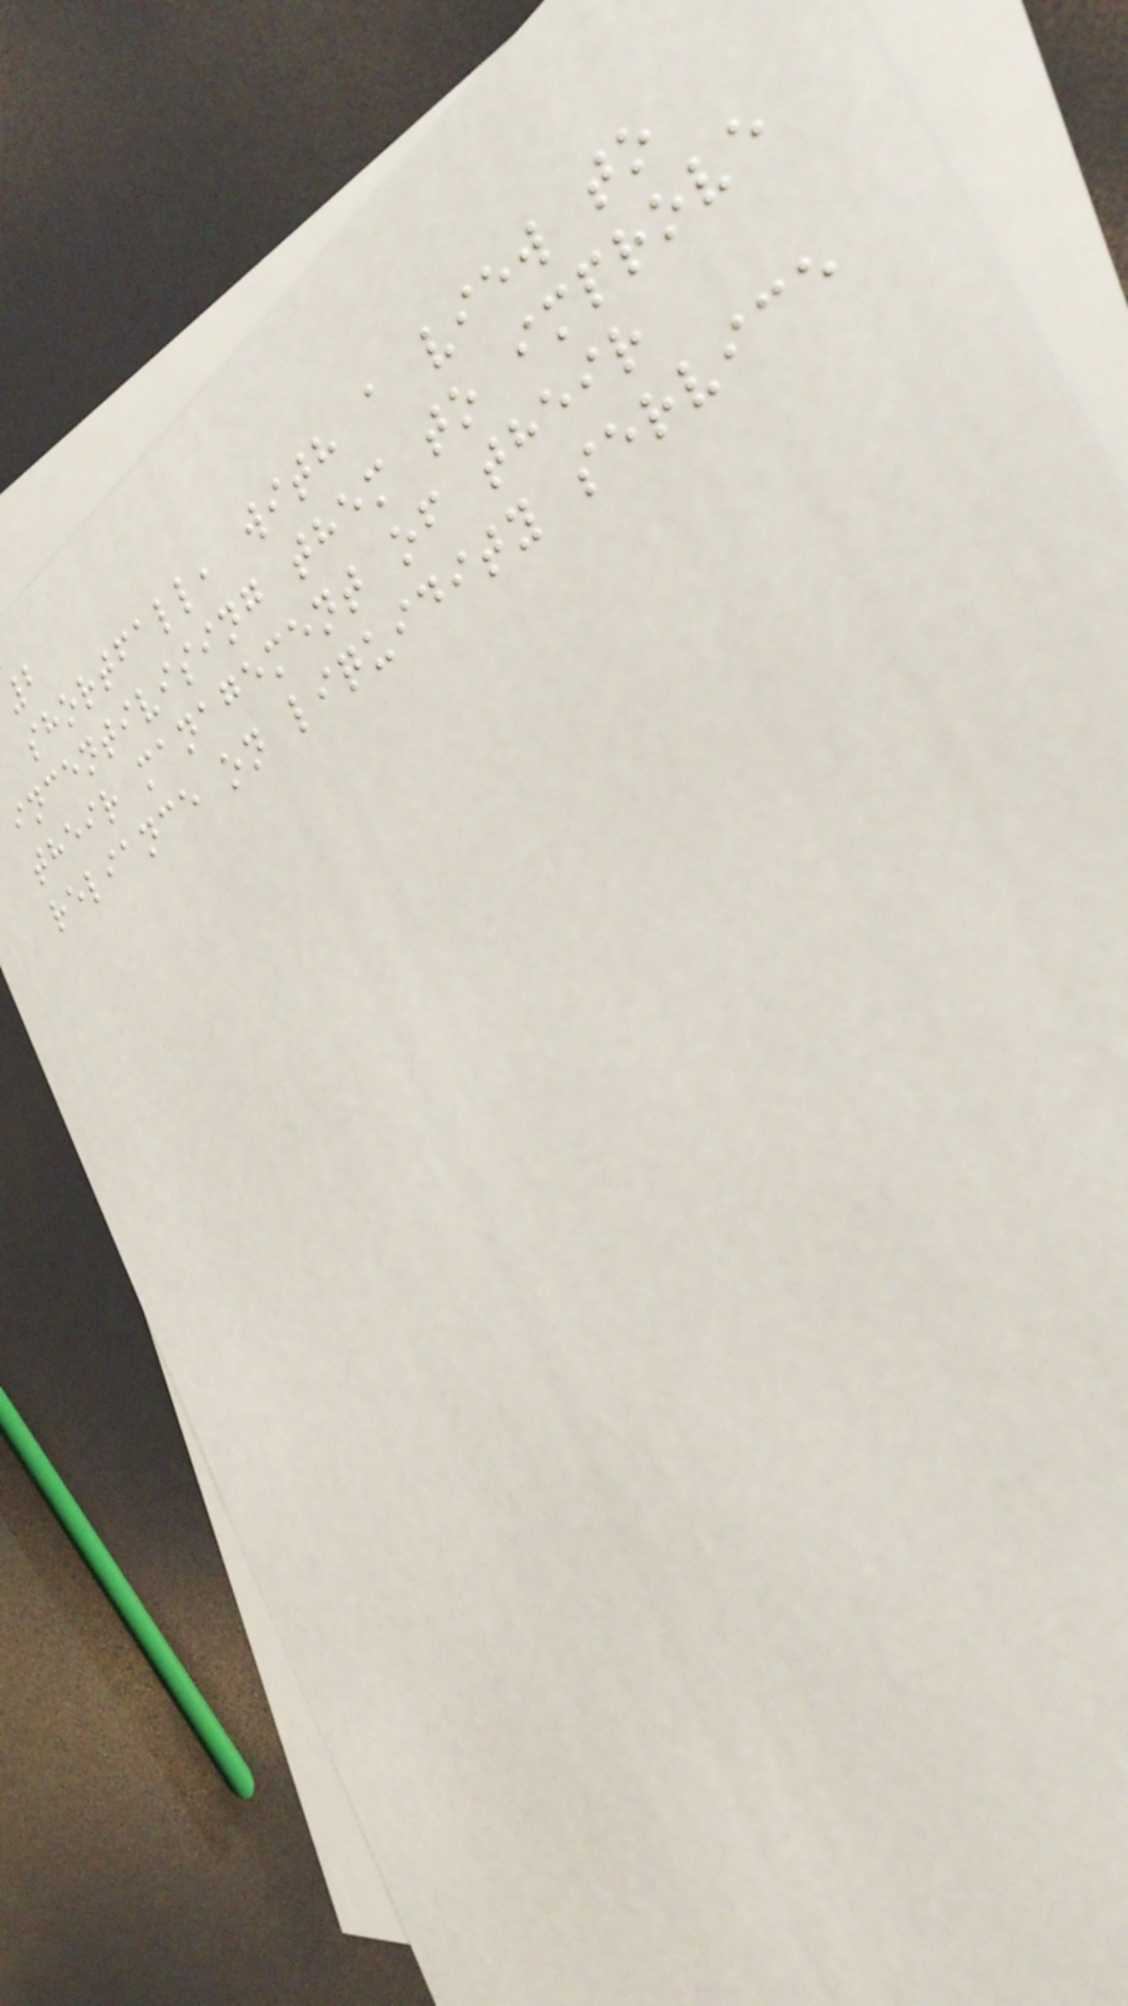2
shortfall, with a view to
incentivising them to improve
their management of their
reliance on liquidity service
